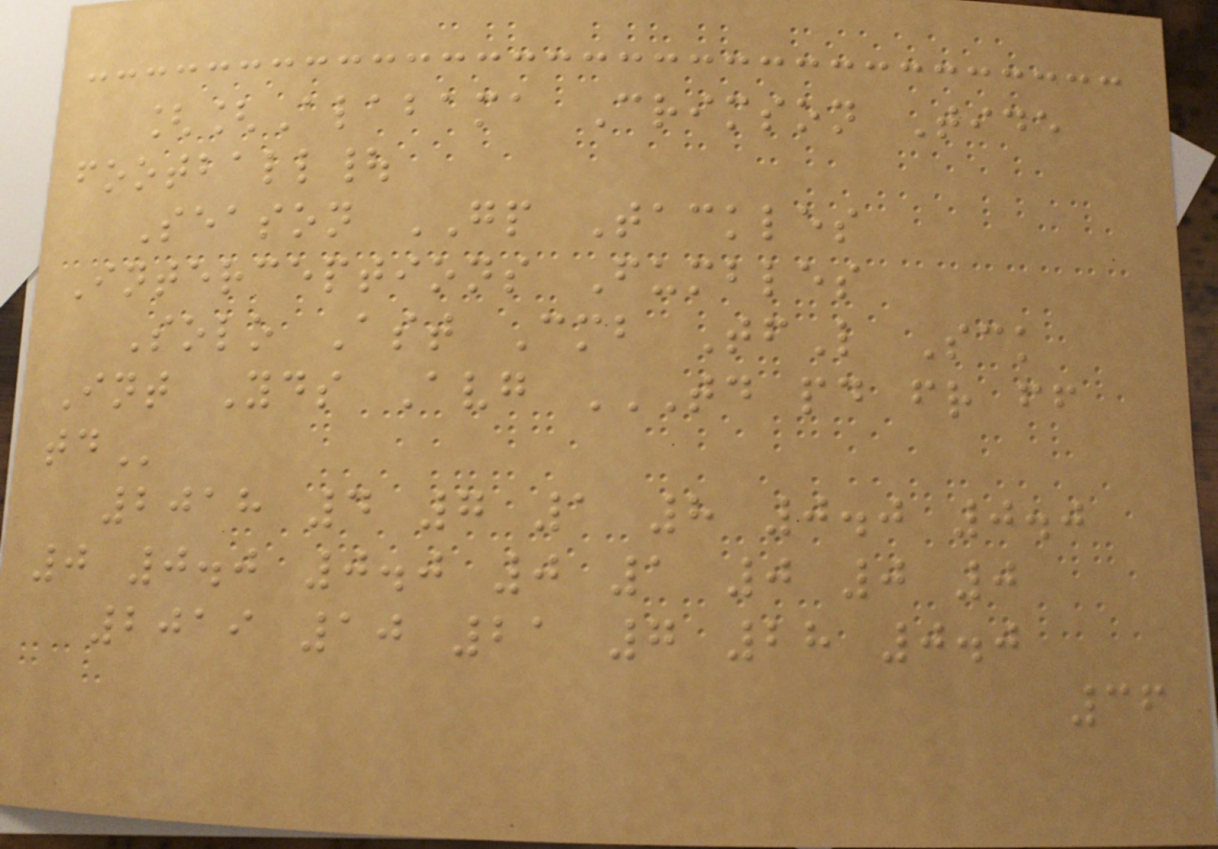[[Alabama Crimson Tide
football|
Season GP Tackles
Interceptions Fumbles
Solo Ast Cmb TfL Sck
Int Yds Avg TD PD FR FF
TD
2018 4 7 1 8 0.0 0.0
0 0.0 0.0 0 1 0 0 0
2019 10 21 7 28 0.0
36
